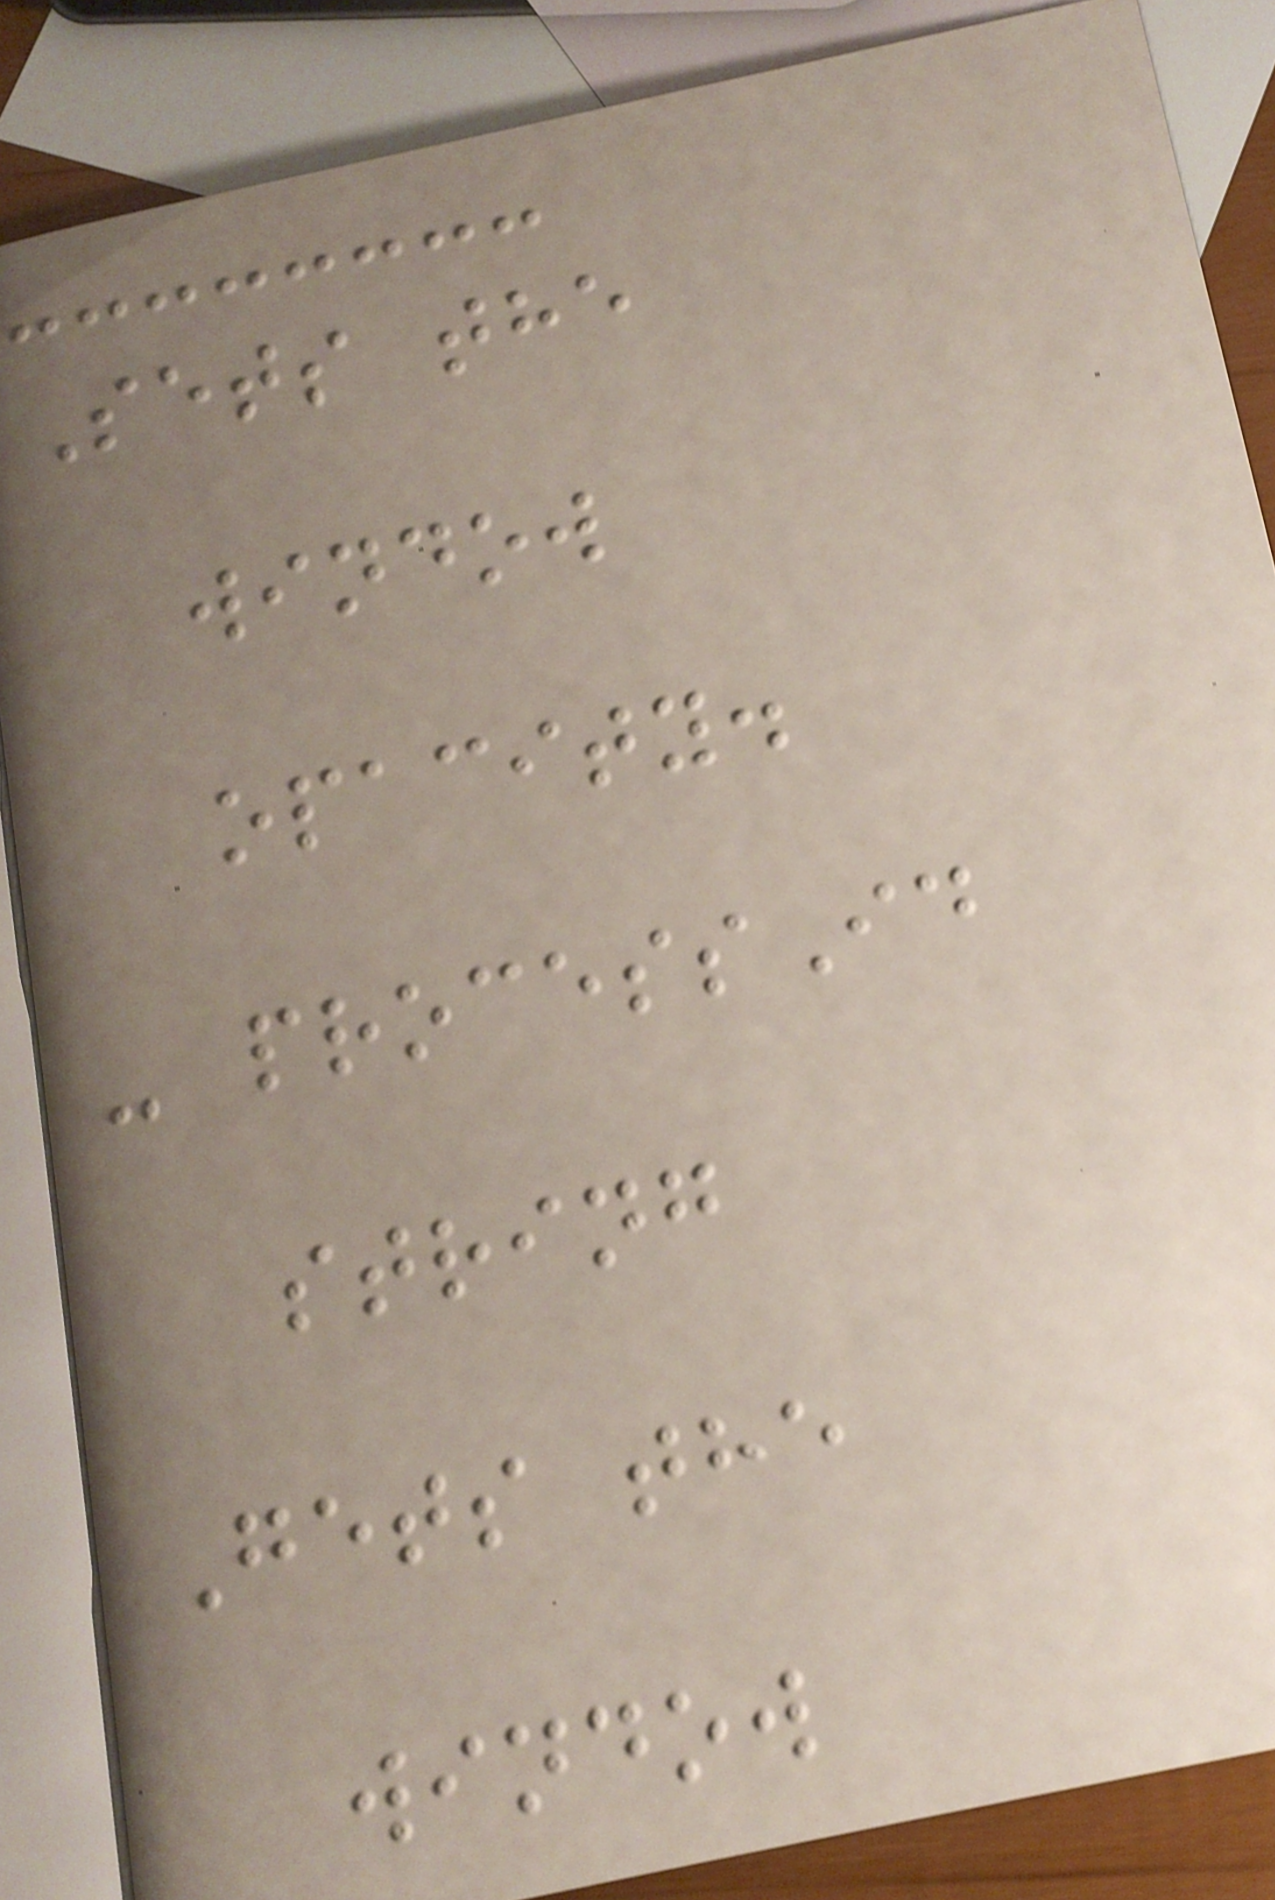Sets the
window
opacity.
- processId
string
Gets the
window
